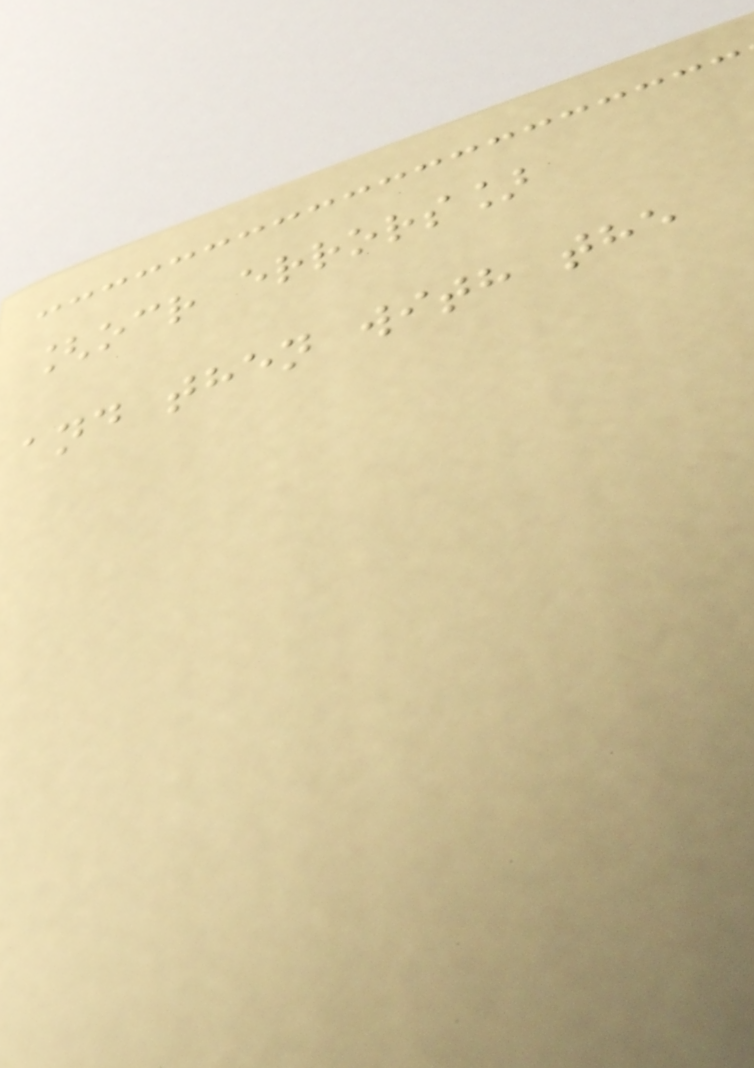[ocr errors]
and then with the
